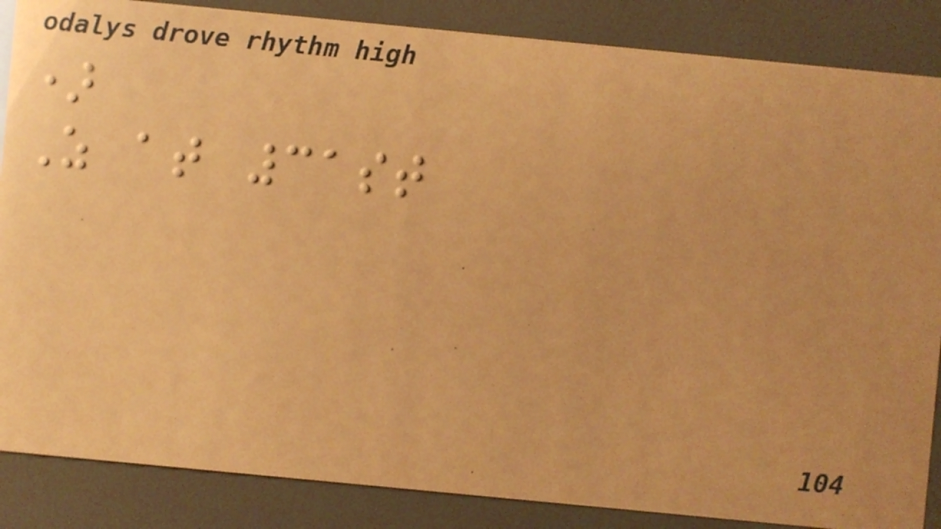)
As at 31st
